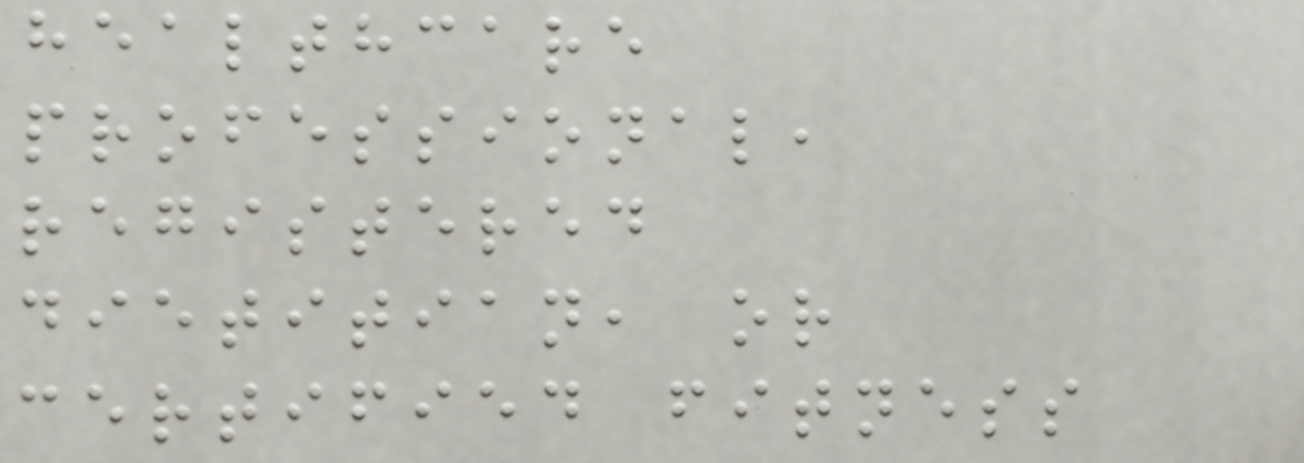healthcare
professional,
registered
dietitian, or
certified fitness
